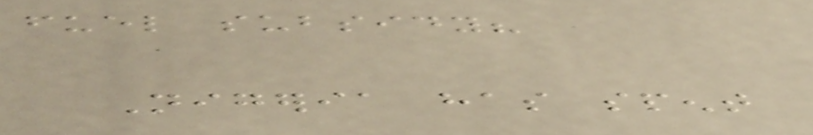fuel subsidy?
Nigeria has spent
